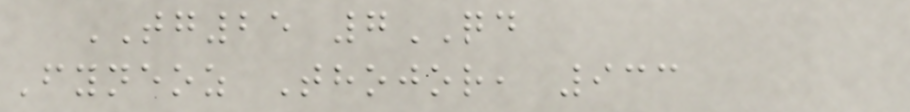TG25 7QD
Fyneoz Thojor, 933
